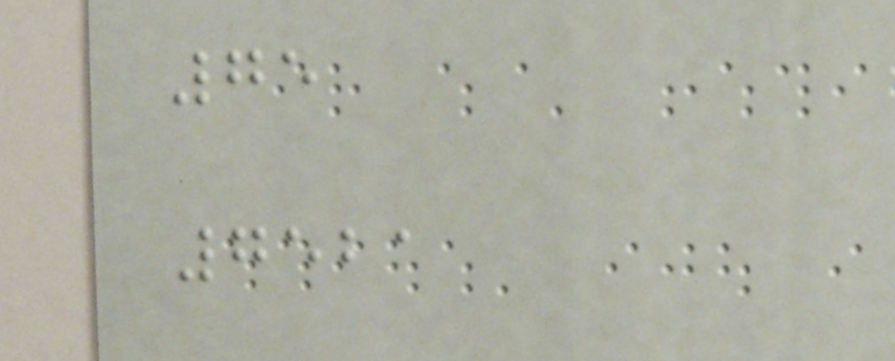75
7521
